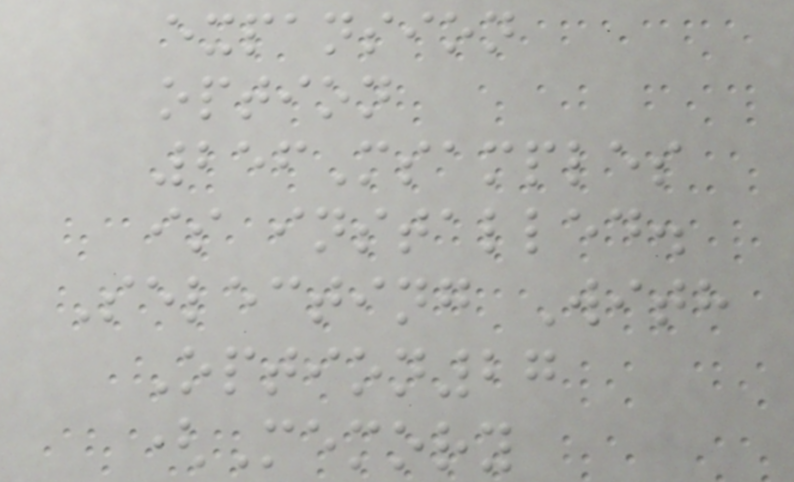expansion
option
256Msamples
is installed.
Selecting With
Option27
(Memory
